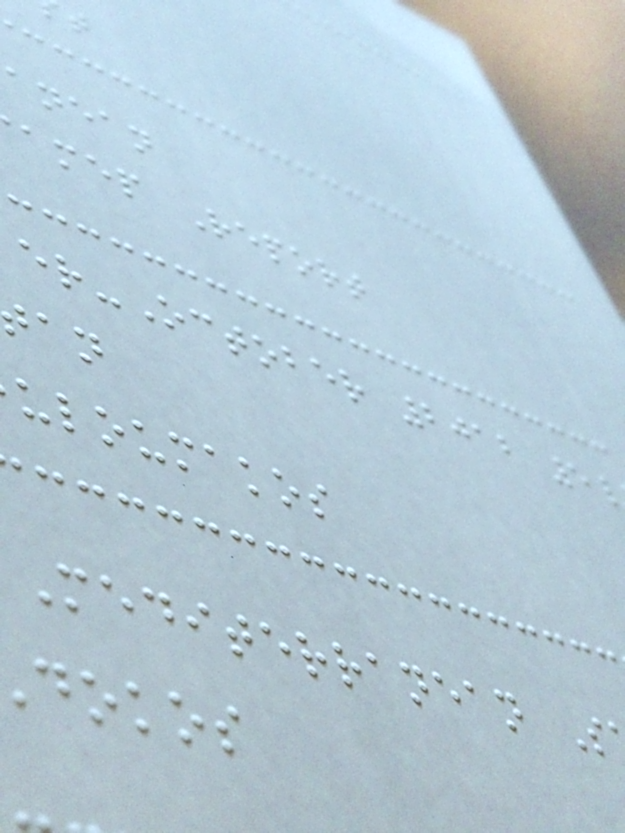anean
amep Report
er-October 2012 5
uloumakos
Mediterranean S
dokos
